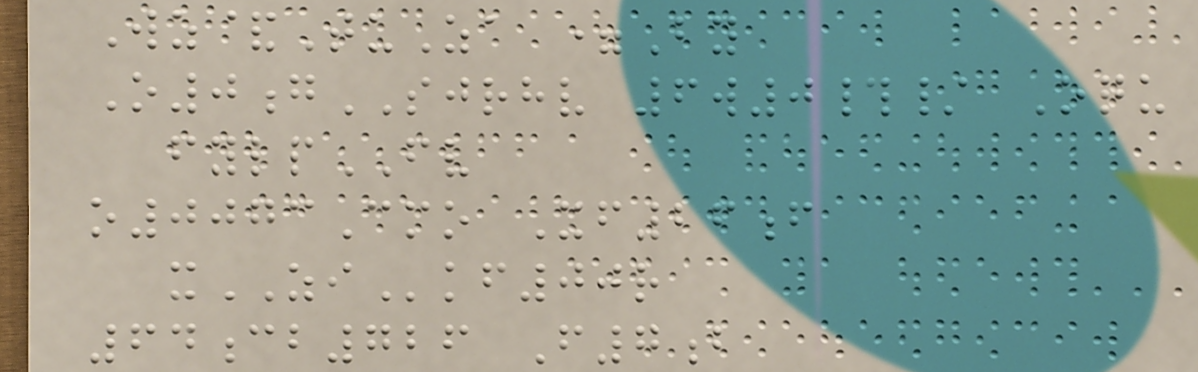Wz&TuZa =By
O0gSJRHV 6w0#/ Oqu
fylpFV
o0073Cmo Xf26f
xZIkf00r
64cb726 F7b
